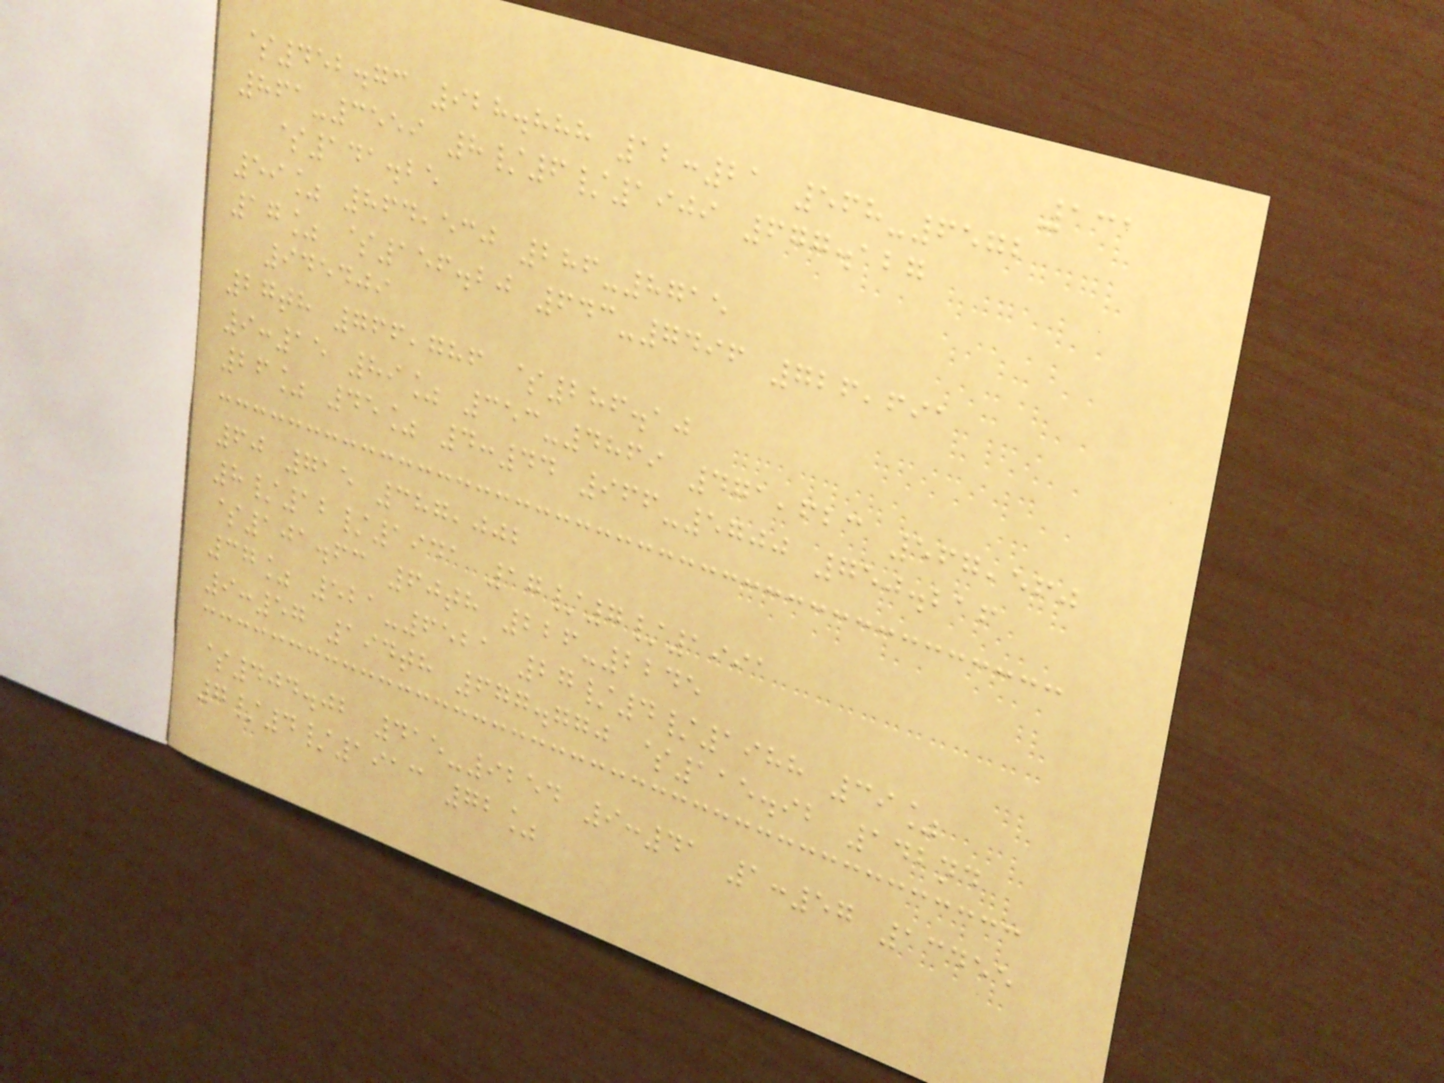131
$452.73 928.888 12:21 568-6572
861-3559 8/6/1909 677.127
$141.25
59% 864,530 286-8715
17% $156.20 643-7496 726,691
945409
27th 766,786 $286.10
9:15 89% 353-4869 471,623 567,560
26% 45% 4:44 966-5700 750.216
60 715 387,002
8/12/1941 17/7/1991
$101.63 60th 226-2245
37% 521-6521 27/4/1988 39%
9:57 194th 677.770 $115.92 142nd
$404.02 415-9254 9:41 1:57 13455
7/4/1913 72%
